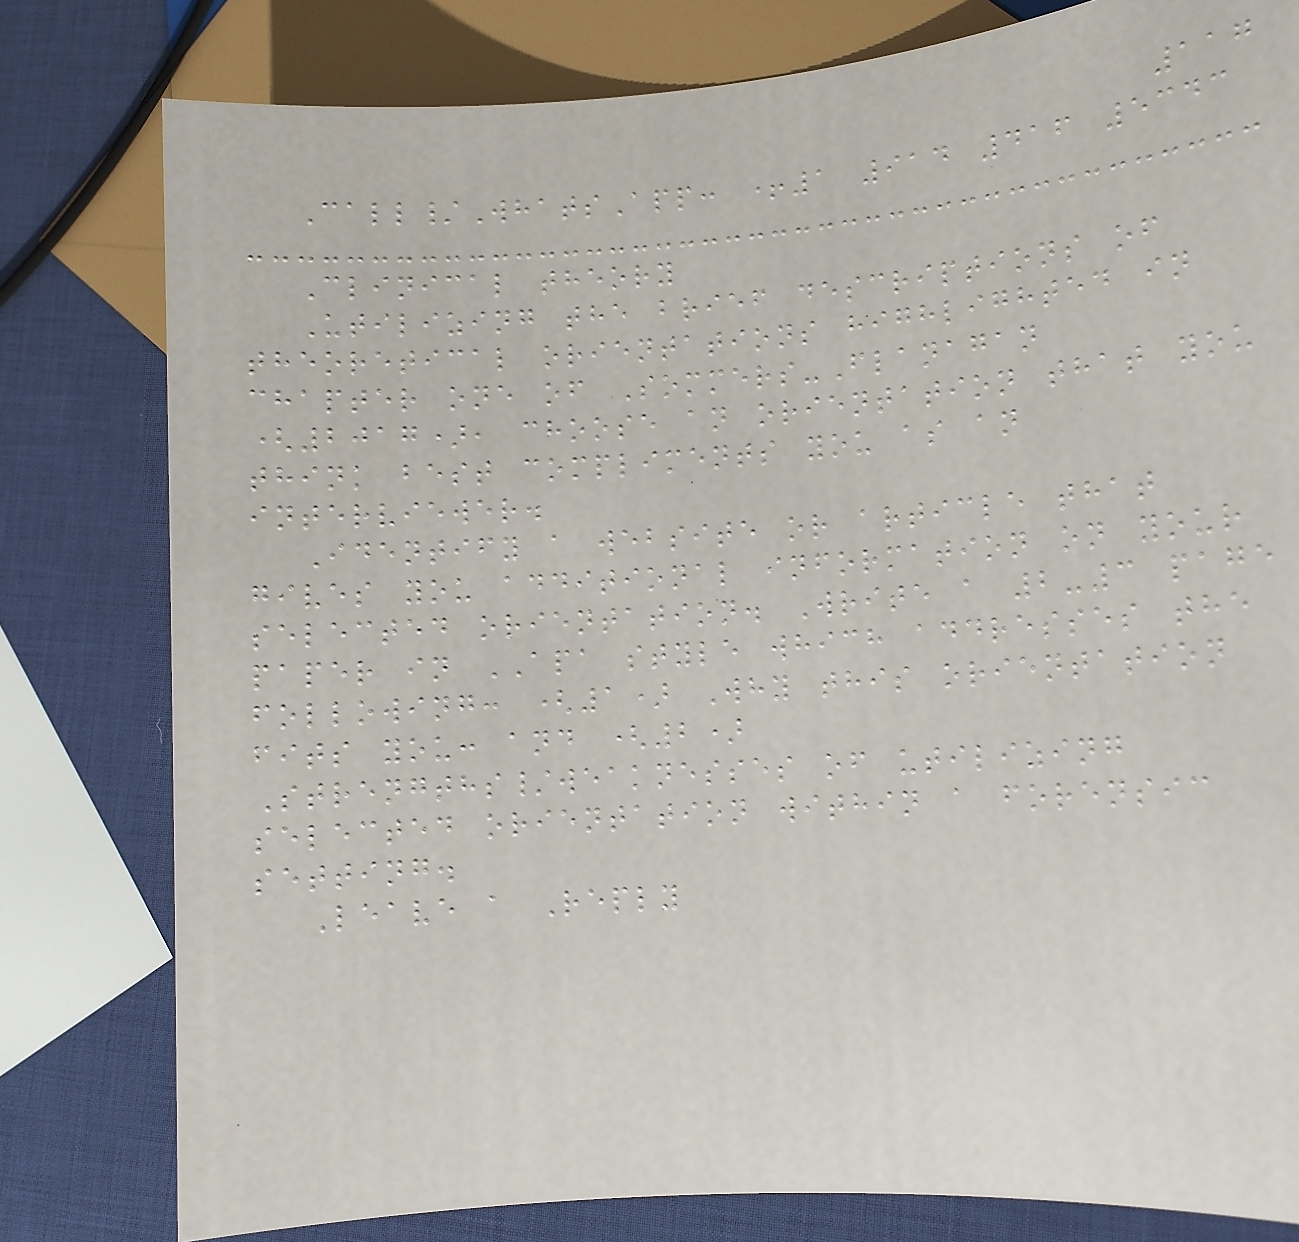117
Call/WhatsApp: +1 914 416 5343
Clinical theory
Utilizing the brief descriptions of
theoretical orientations highlighted in
chapter one of Sommers-Flanagan
(2017), choose an orientation that you
think best compliments you as an
interviewer.
Identify a website or article that
gives you additional information on your
selected orientation. Write a 2-3 page
paper in APA style which addresses the
following: (1) Why this orientation
fits you: and (2)
Strengths/weaknesses of utilizing
selected orientation within a forensic
setting.
Leave a Reply
